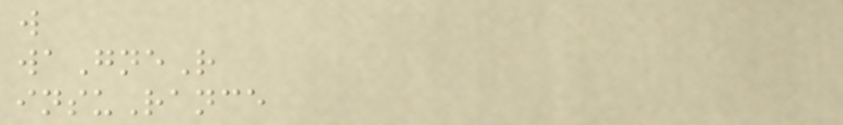w
waGneR
insuRance
